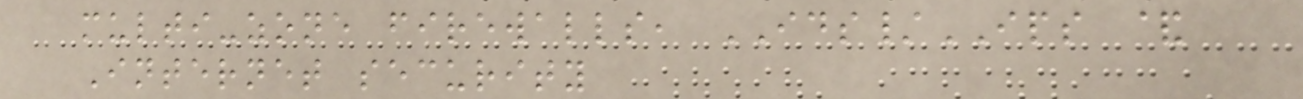multi-zone firewalls, IDS/IPS &
Internet security
